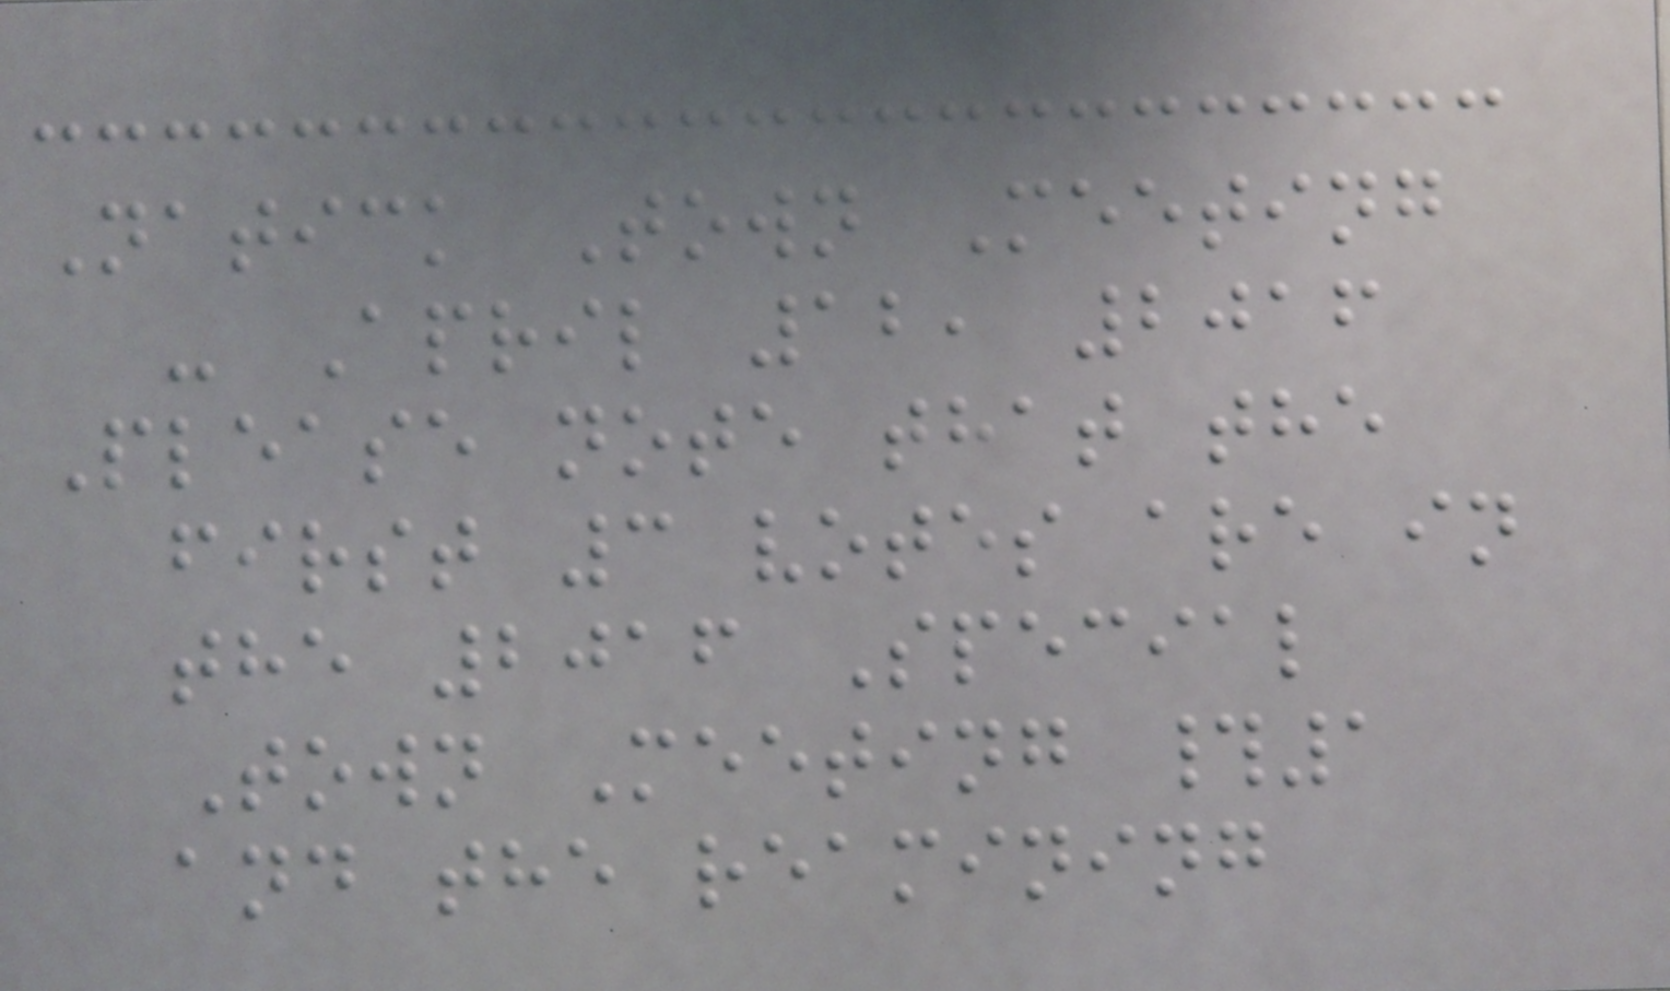Natick Town Meeting
- April 12, 2016
Please note that the
first 3 votes are in
the 2016 Special
Town Meeting #1
and the reamining
